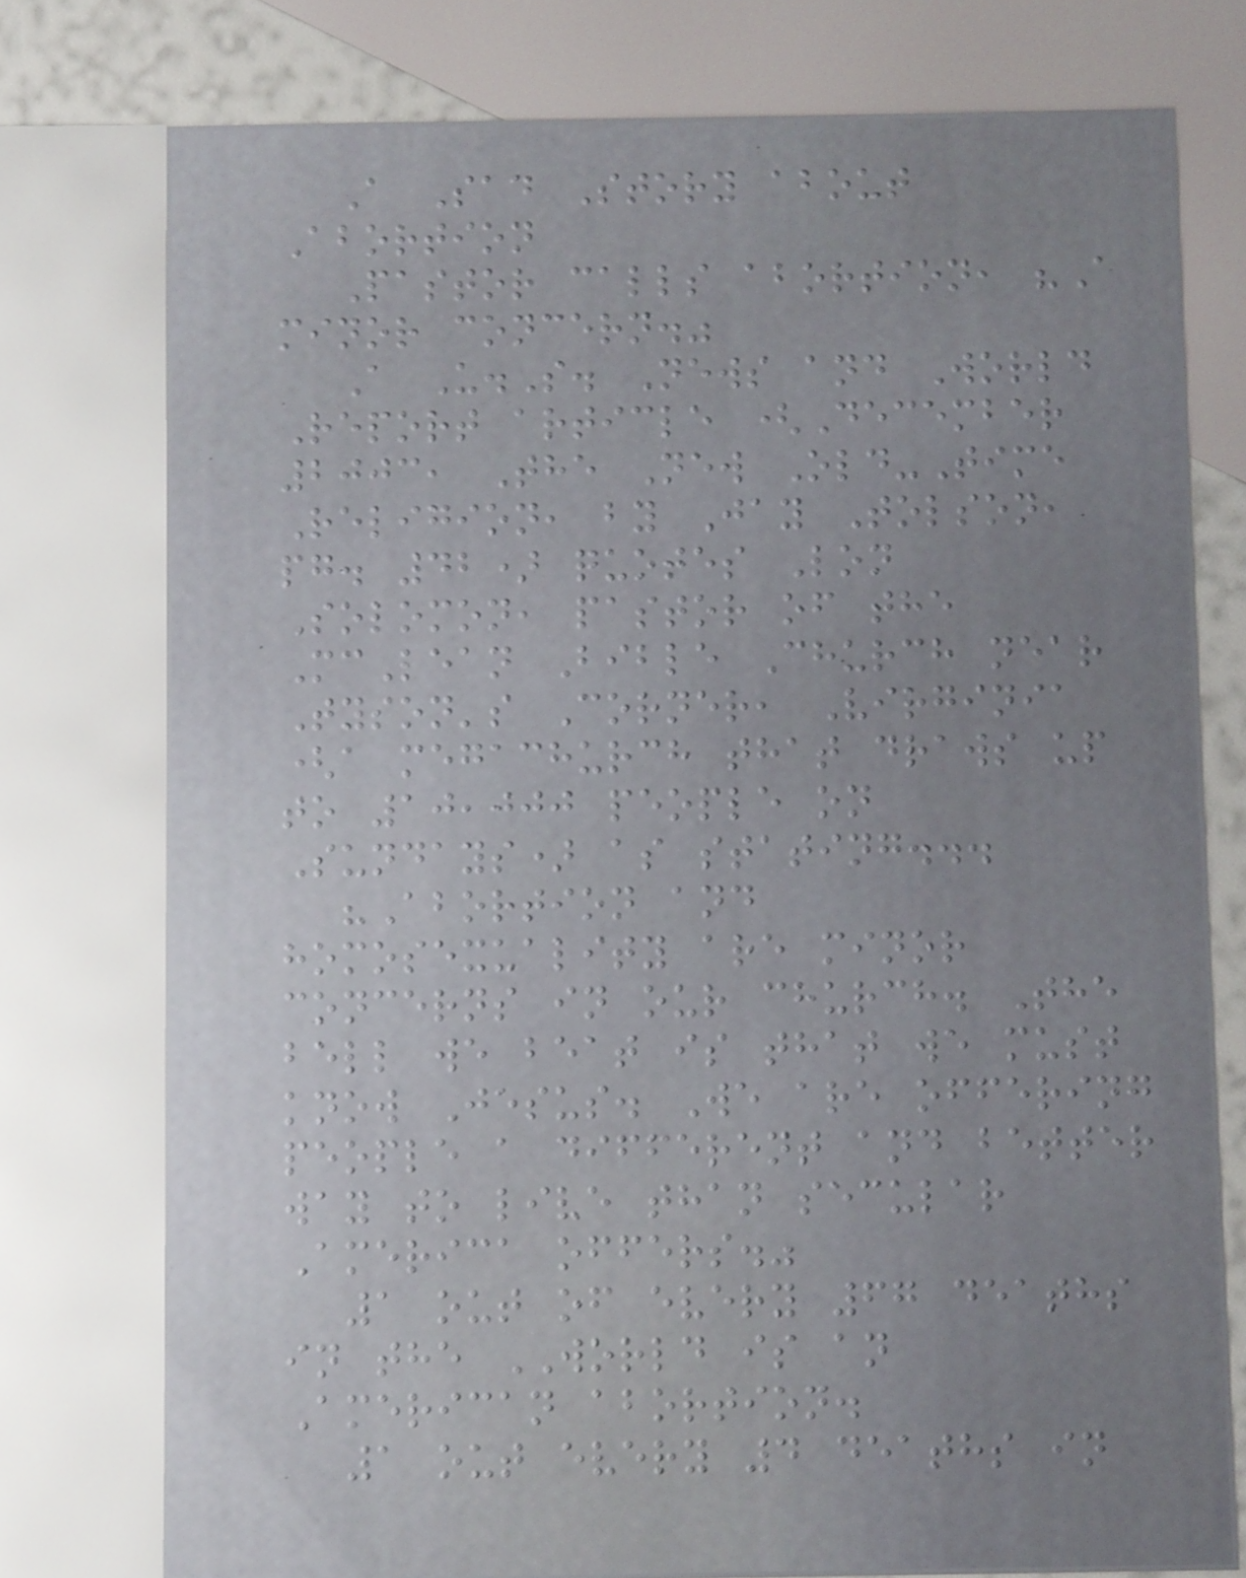A Sad Story about
Abortion
Pastor calls abortion, "A
minor concern."
A U.S. News and World
Report article (December
2003, The New Old-Time
Religion, by Jay Tolson,
pg. 42) quotes Lon
Solomon, pastor of the
McLean Bible Church near
Tyson's Corner, Virginia
(a megachurch that draws up
to 10,000 people on
Sundays) as stating...
"Abortion and
homosexuality are minor
concerns in our church. The
bell we beat is that we must
know Jesus. We are offering
people a different and better
way to live than secular
America offers."
1 out of every 67 deaths
in the WORLD is an
American abortion.
1 out every 4 deaths in
